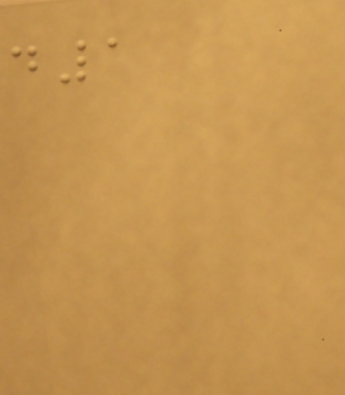d1
